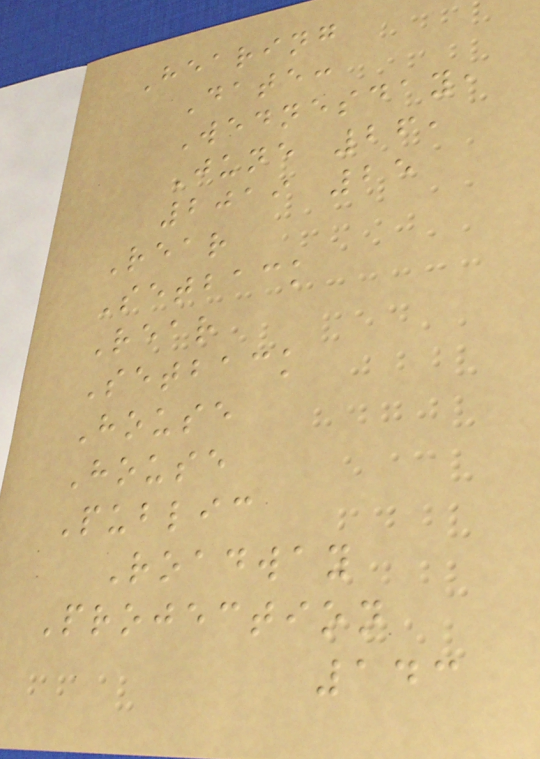Hearing
Date:
Wednesday,
June 26,
2019 25
Rear
Setback
Rear
Setback
House
House
Public
Roadway
Projection
143
